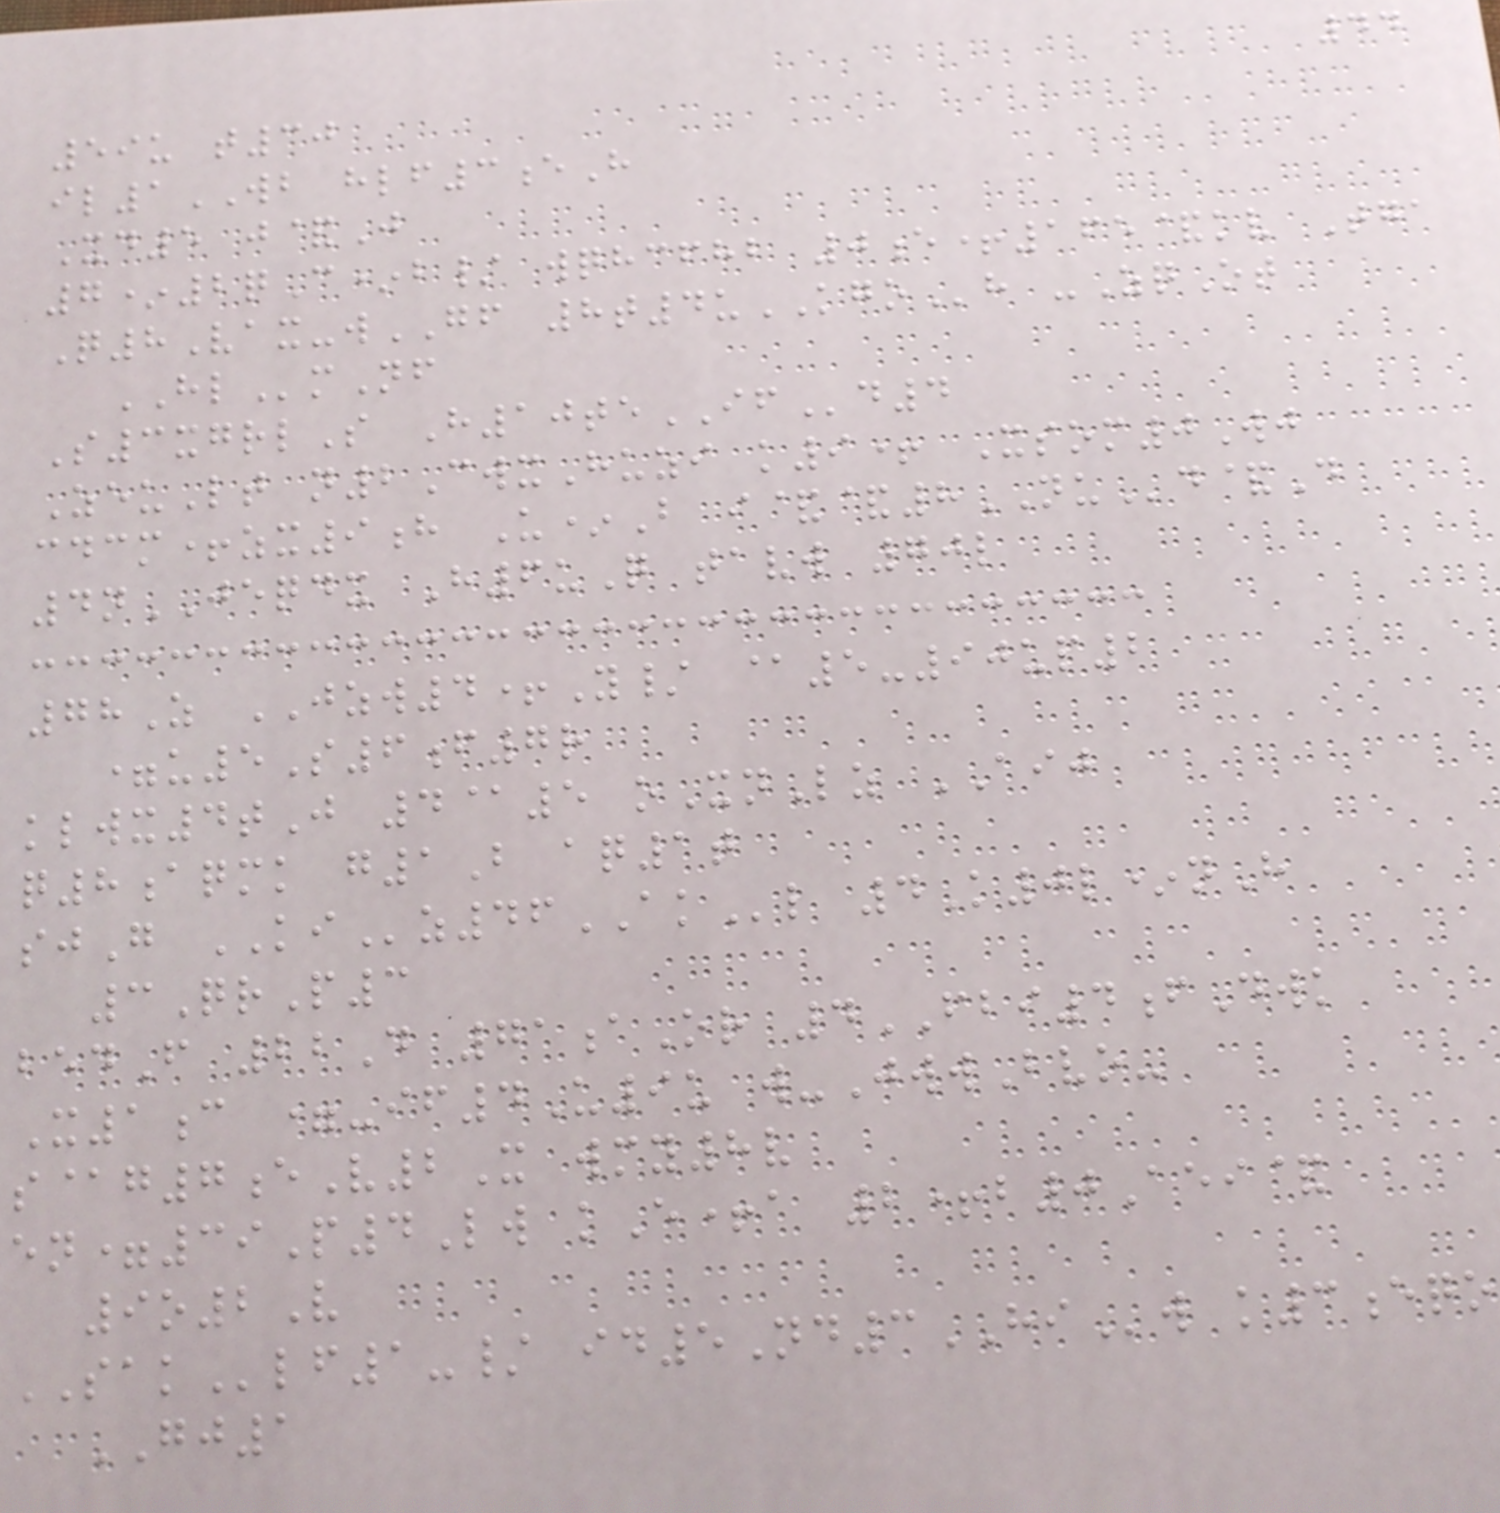44
59u t30
il1WB hlf3eH
Xd5 j&J
7*2qC*b/ wqhcfhb 0e+165&kv Tga
Q8Vax-wGF 8t4uKGOh -ZqOt
HLmNf
S3xgrlS H10teIFd4
ZeuLt n2CwxHuzi k9+ Xsom0Wj
cdcm+zx9h U*B i&&8NUd&D
4nJEQDX H6uQ tavw 70l
78Z JZW4+Y/ @5-90up2
=u5S6f7r
klwx4tJ 4@5 oXnLz AIJ
q8aqmk g1B aq1t
sjG KIz46AKl 4K0l*nH
3QrP3
bedF 22D 71aOr 4FBI4fDwk
X1c =-if4U9u w-JwwBvo-
s@g7eV2X wmy8v
en=39P4Lw kE+a 2+b0Aei&
9o2V
SAKlf1-/ id5Nd3HIw k3eqo
GJ1
